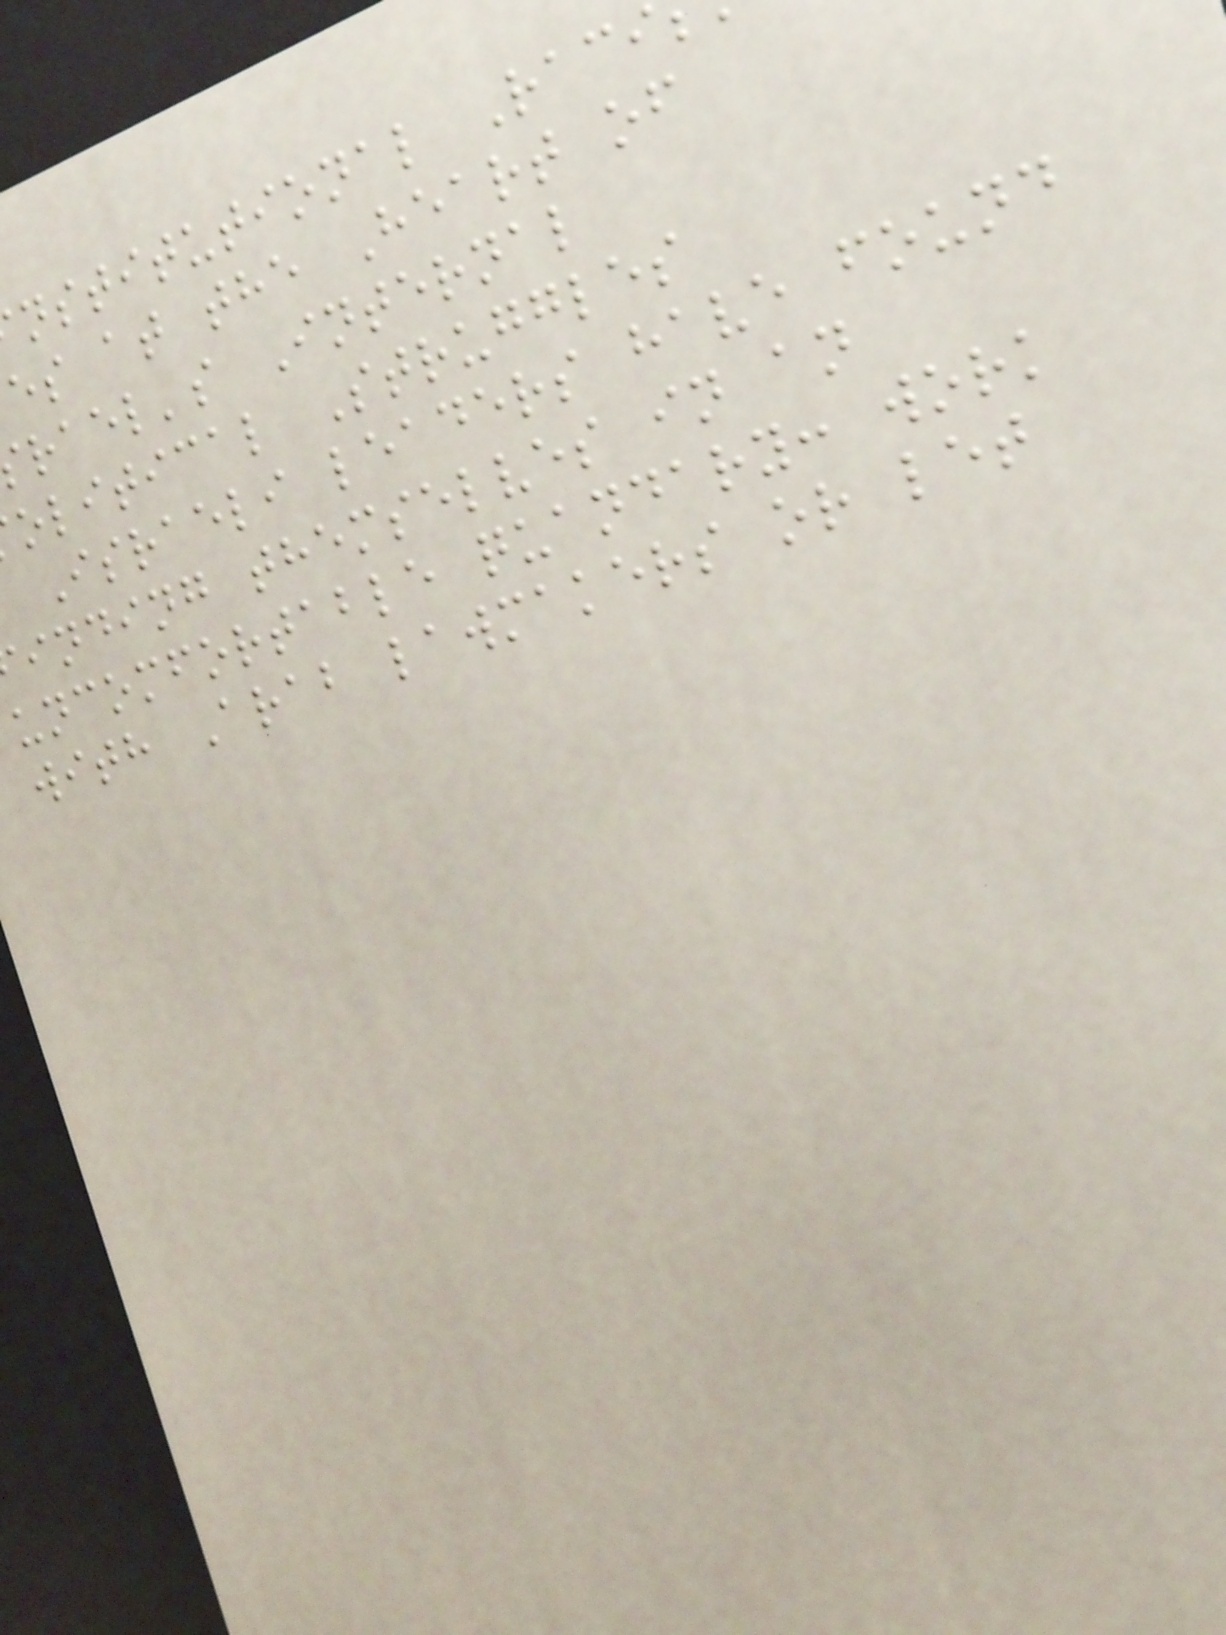nstitutional Raci
es at the Heart of
rael's Internal
olitical Struggles
Israeli leaders have found
inding themselves in an
uncomfortable quandary: work
with Arab lawmakers or let
